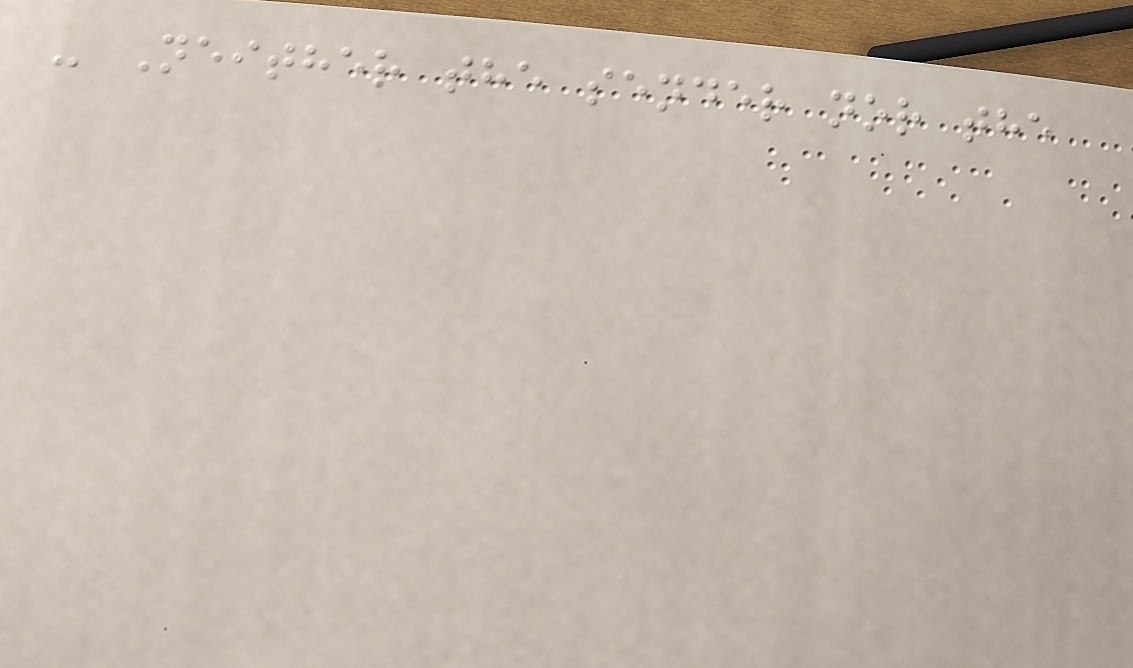- Neither the sender nor the
